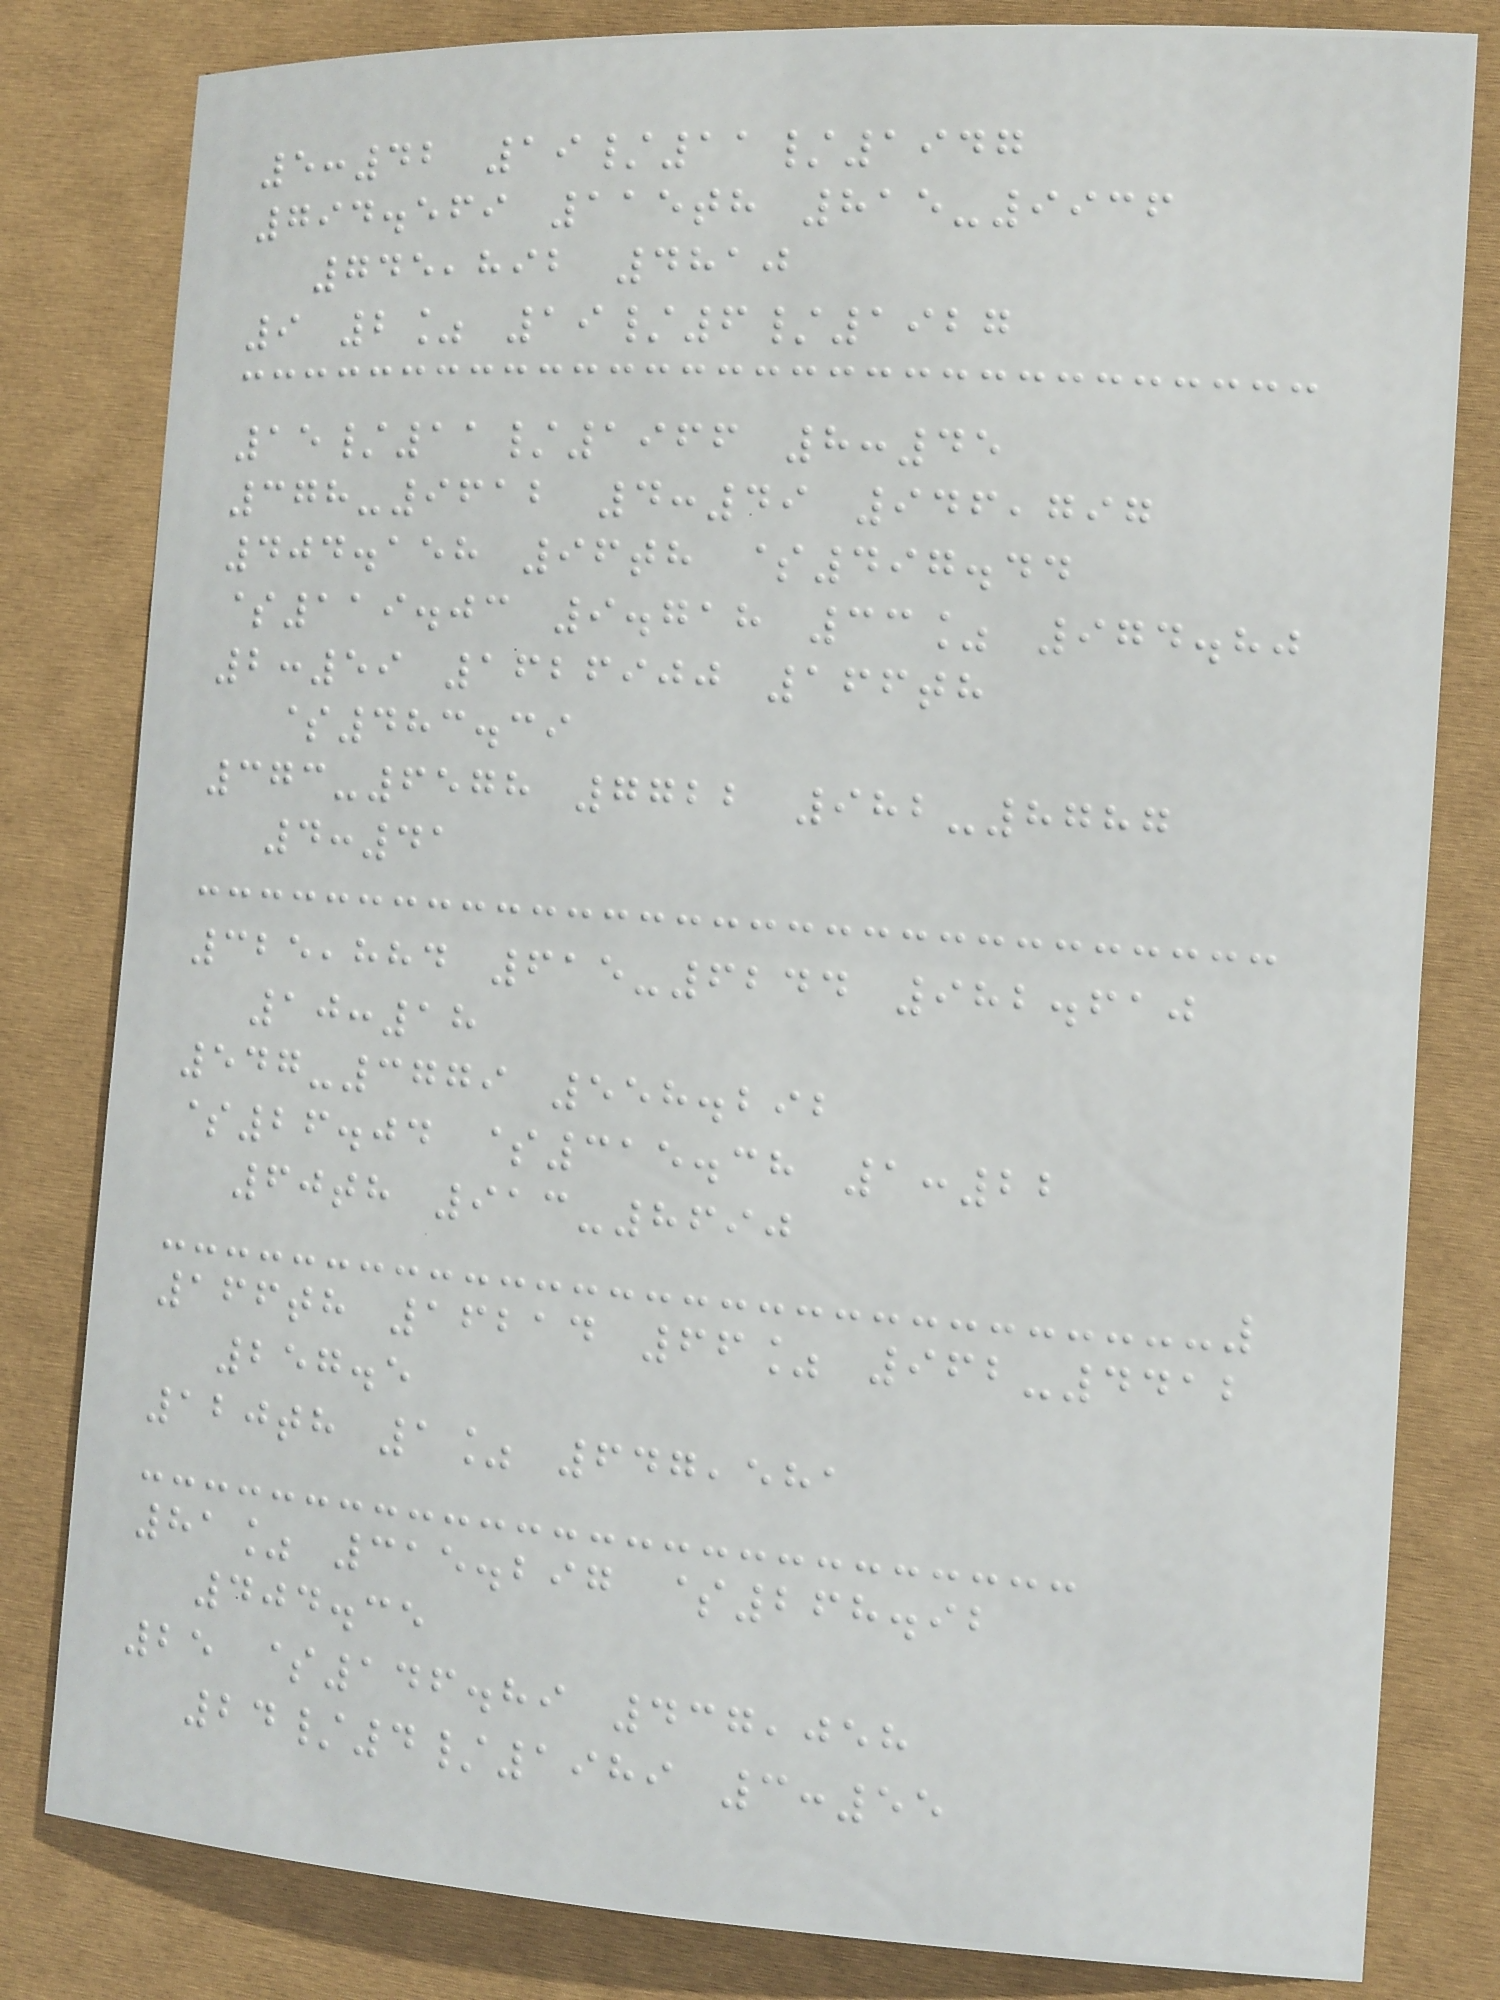5:42 19/11/1947
794.569 115th 815-9936
745,892 4810
9 2% 19/6/1927
15/11/1966 8:45
378-9612 4:49 946,797
404.158 96th $497.44
$119.03 9.718 33% 974.80
2:59 1626900 166th
$483.39
373-6578 7722 982-8787
4:41
325,884 615-6244 982.610
10:18
547-3779 558.292
$26.04 $315.38 1:22
60th 913-8690
166th 16214 66% 962-4412
257.5
120th 1% 647,581
81% 315.297 $268.92
404.35
25 $146.89 437,058
24/4/1989 3:55
